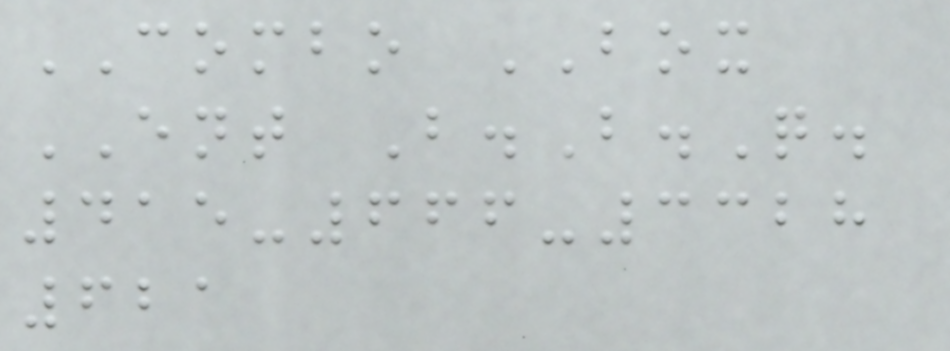COMBO BOX
ENT B.B.Q.
415-666-3328
621
